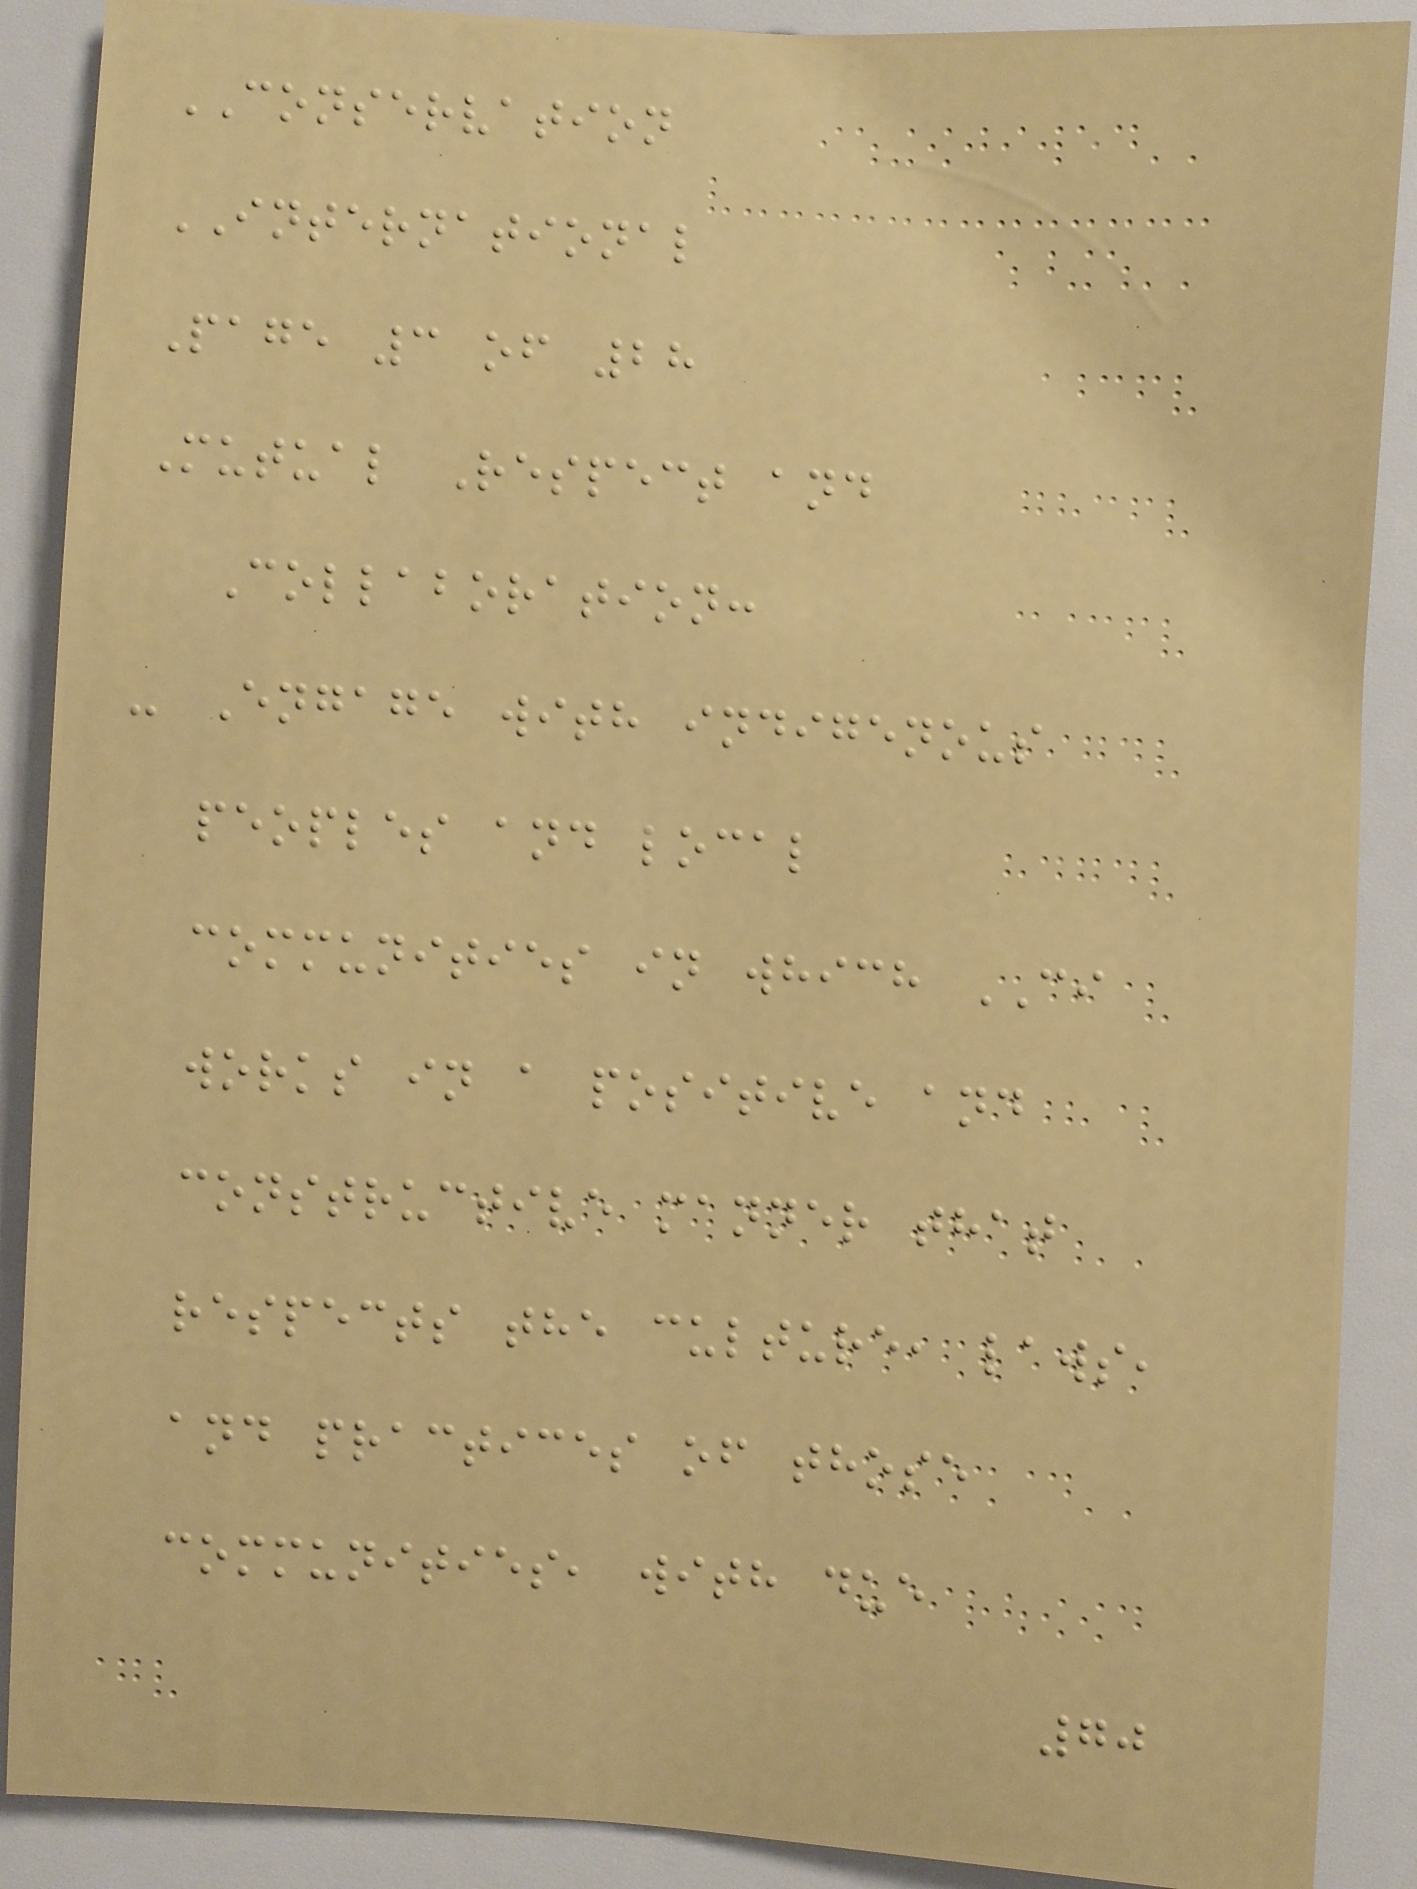CONSERVATION
INTERNATIONAL
Page 3 of 28
Mutual Respect and
Collaboration:
- Engage with indigenous
peoples and local
communities in which CI
works in a positive and
constructive manner that
respects the culture, laws,
and practices of those
communities, with due
70
